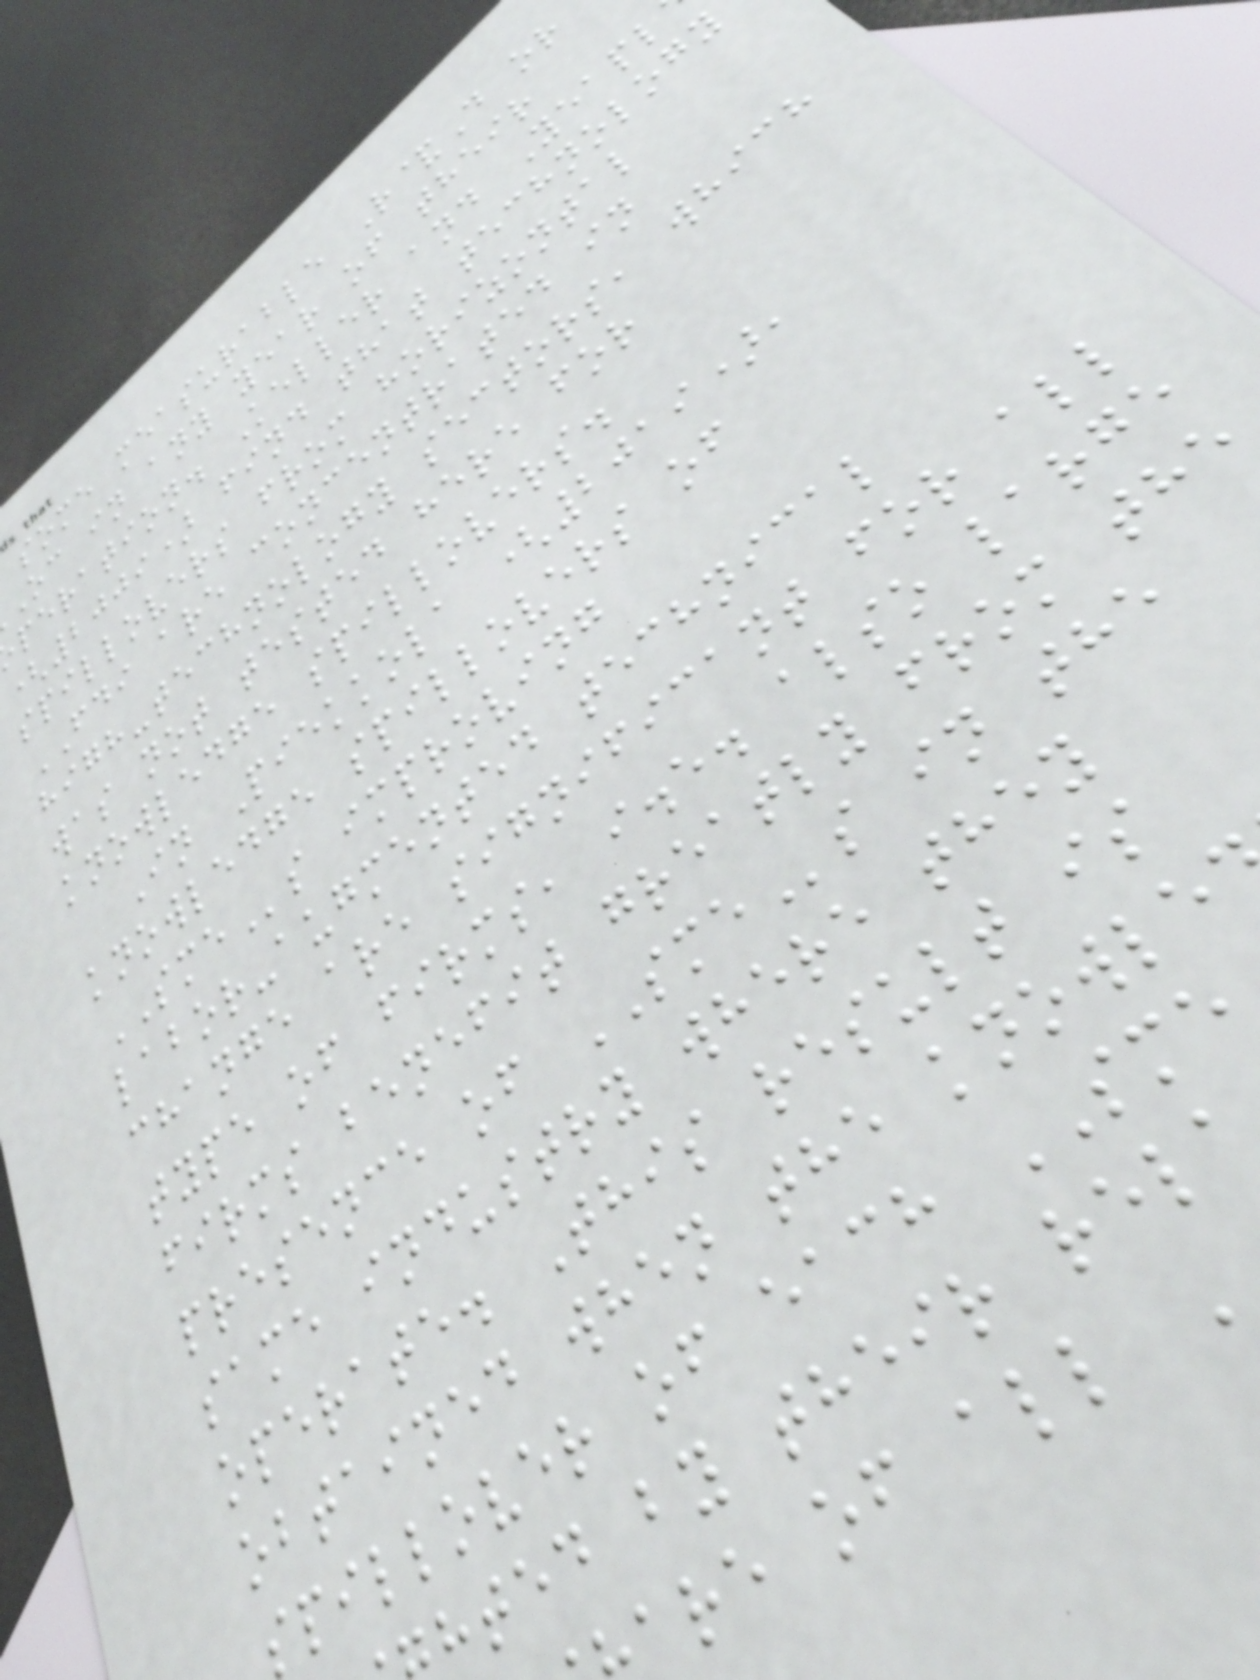some measurable R&D or
oc in any year of their
peration. Keller and Yeapl
(2009) find that technology
spillovers from horizontal
FDI are concentrated in
high-technology sectors, which
was not tested here for
knowledge spillovers.
In Piekkola (2019),
knowledge spillovers of
SMEs improving
labor-augmented technical
change are significant for all
type of firms, i.e. also large
firms benefit greatly from the
presence of SMEs in the
same industry where they
operate. This result is
obtained when the knowle
spillover of each SME
hted by their rel
are of all
